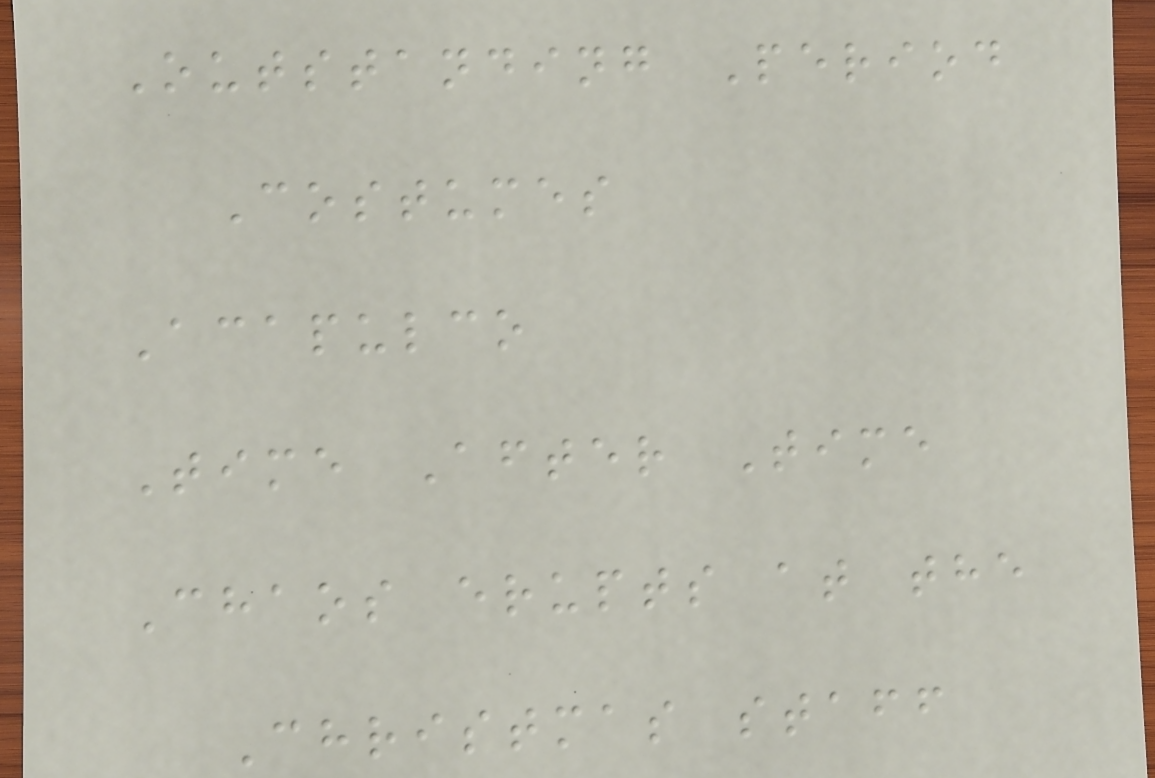Outstanding Period
Costumes
Acapulco
Time After Time
Chaos erupts at the
Christmas staff
